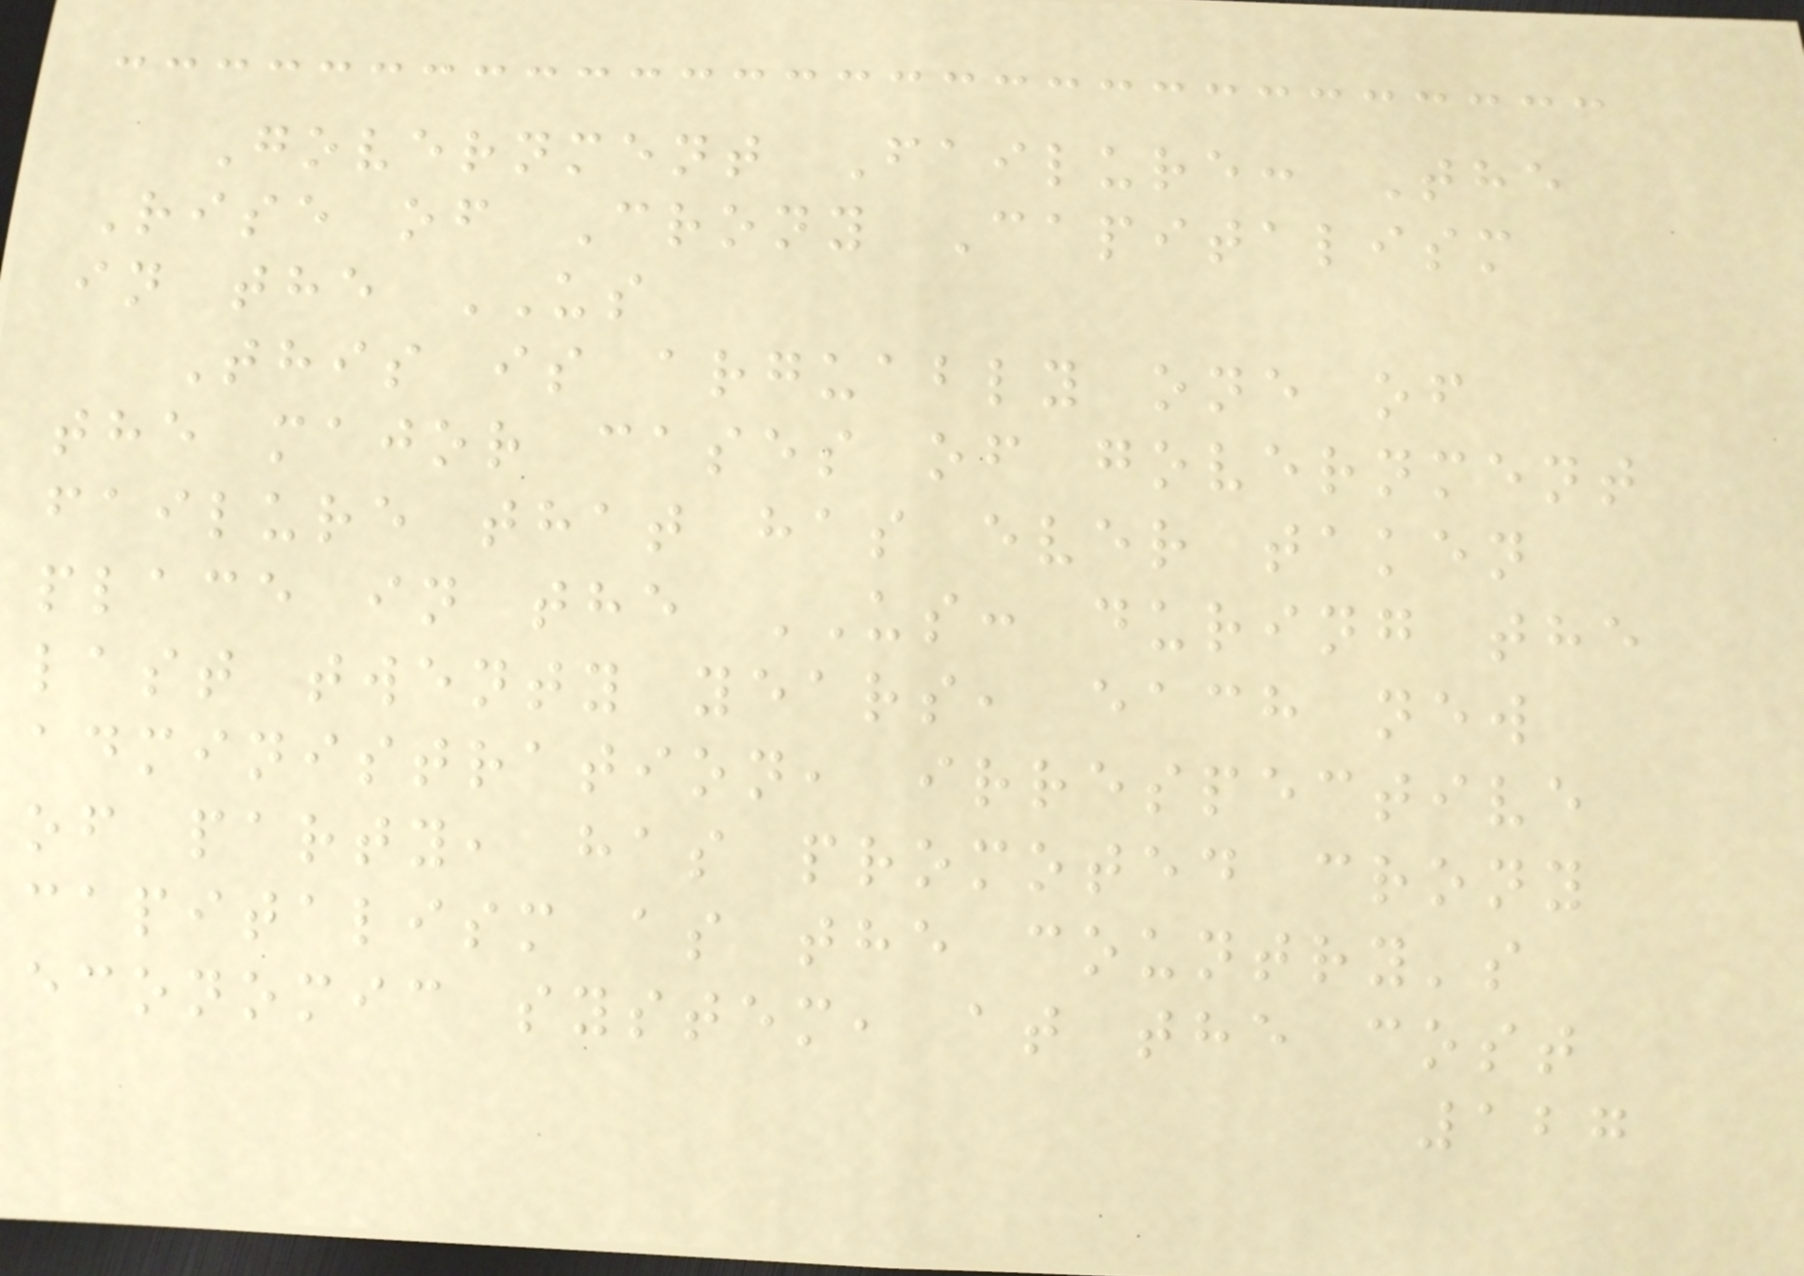Government Failure: The
Rise of Crony Capitalism
in the US
This is arguably one of
the major cases of government
failure that has ever taken
place in the US: during the
last twenty years, each new
administration, irrespective
of party, has promoted crony
capitalism as the country's
economic system, at the cost
127
